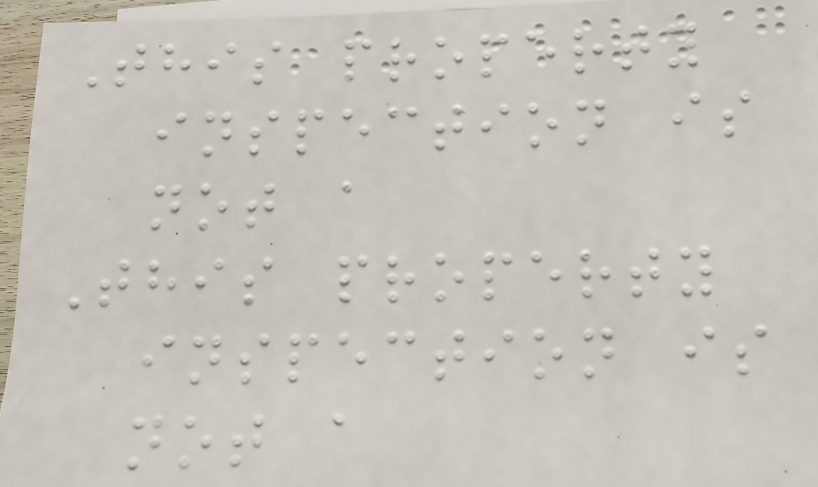This property
inspection is
not a
This property
inspection is
not a
